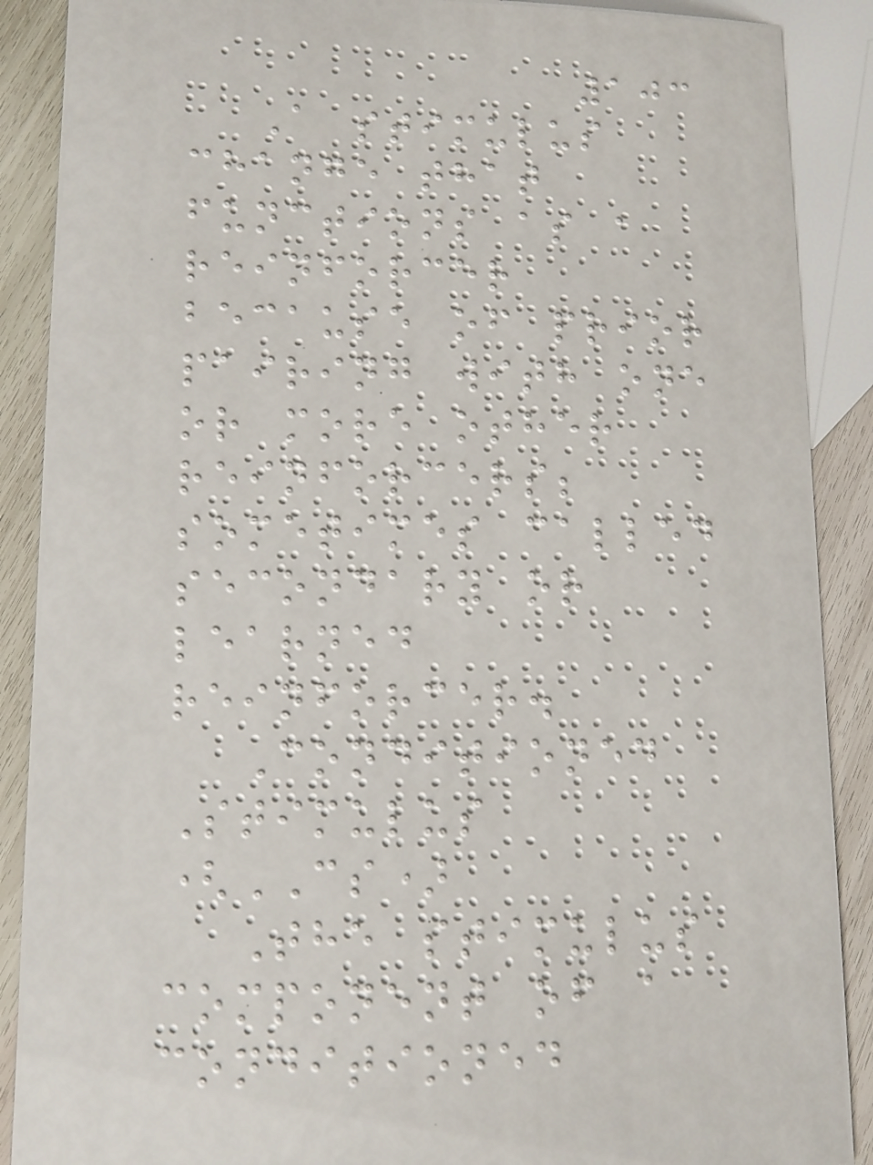103
A stimulus
change that
functions as a
reinforcer
because of prior
pairing with one
or more other
reinforcers;
sometimes called
secondary or
learned
reinforcer.
Conditioned
Stimulus
(CS)
The stimulus
component of a
conditioned
